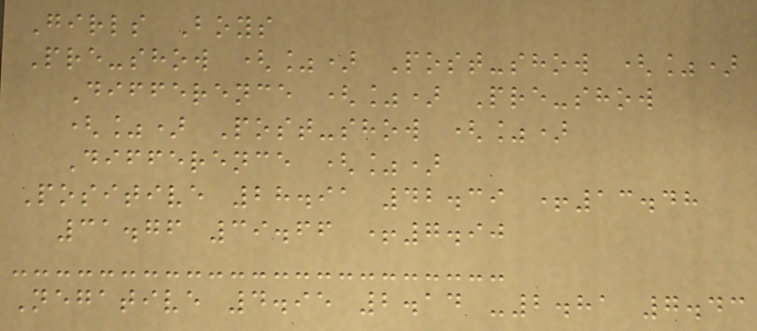Girls Boys
Pre-show (%) Post-show (%)
Difference (%) Pre-show
(%) Post-show (%)
Difference (%)
Positive 28.91 42.39 +13.48
31.76 39.66 +7.90
Negative 4.95 2.14 -2.81 7.43
